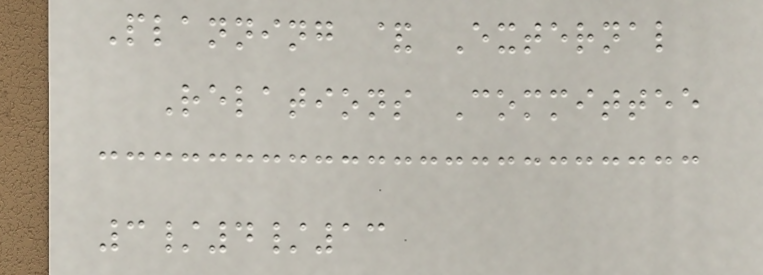Planning & External
Relations Committee
3/4/13
